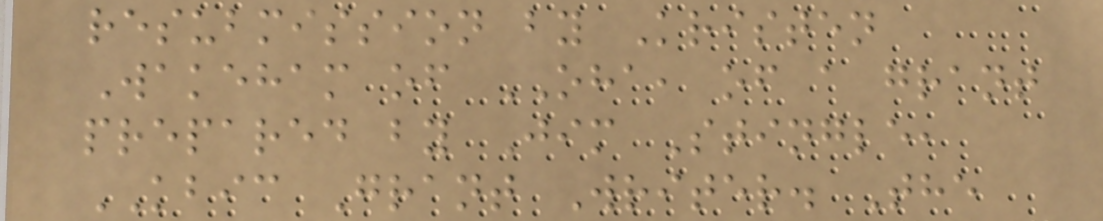resubmission by Kristen
Wakeham of OHA, of a grant
prepared by Jim Stingle,
KBIC Grant Writer. The
